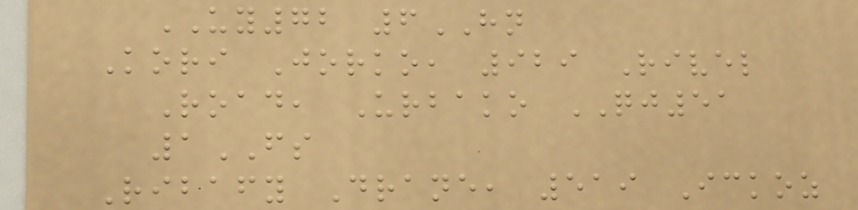UY72 6HN
Kori Jorko, 929 Rivel
Road, Urbako QJ51
1FS
Ribafy Drane, 519 Ickoz
